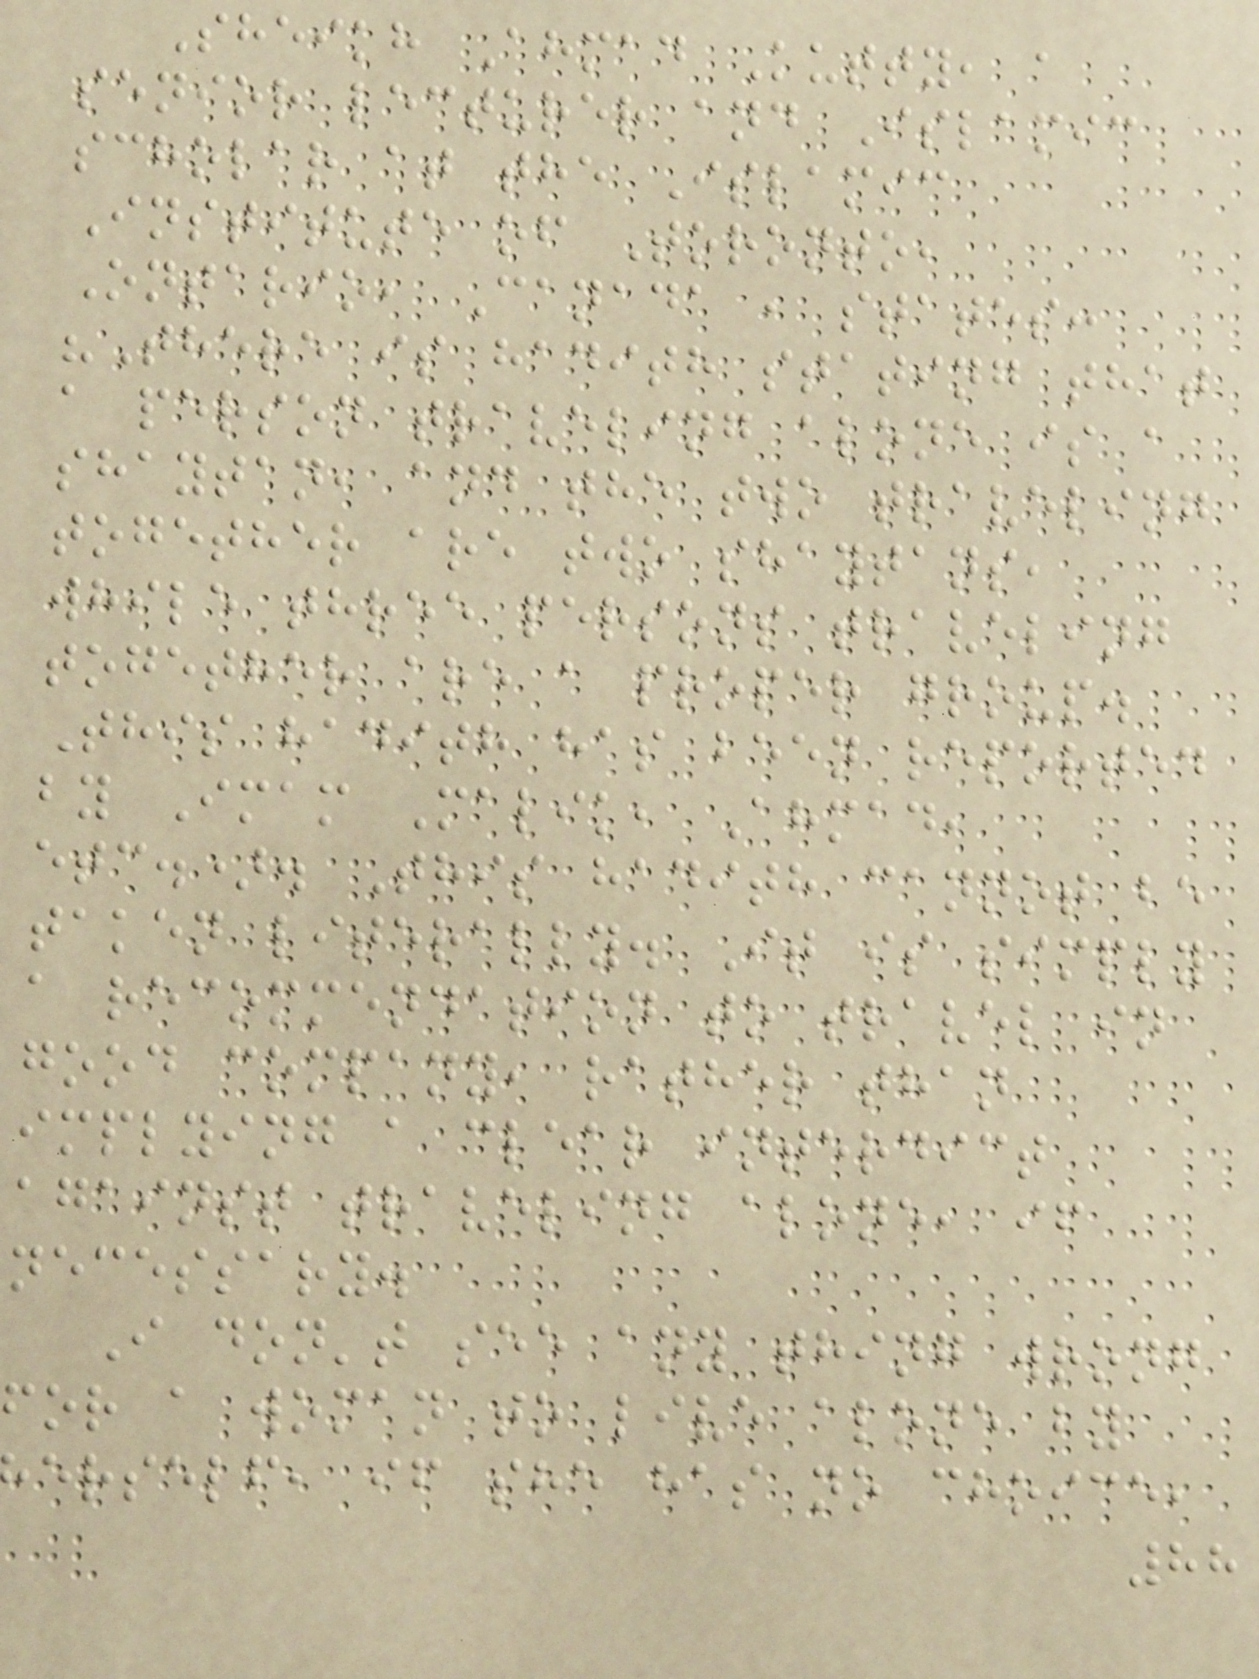Sheikh Ahmad Kutty, a
senior lecturer and Islamic
scholar at the Islamic
Institute of Toronto,
Ontario, Canada , states:
"There is hadith stating that
a person traveling alone is a
shaytan, and the two traveling
together are two shaytans,
while three persons traveling
together are a proper group.
This hadith has been reported
by Imam Malik, Ahmad,
etc.). This hadith cannot be
taken literally. It is simply
a recommendation to travel in
good company, rather than
implying a clear interdict
against traveling alone, if
necessary.
I don't see any thing wrong
for a woman to live alone by
erself, if she has no choice,
88
